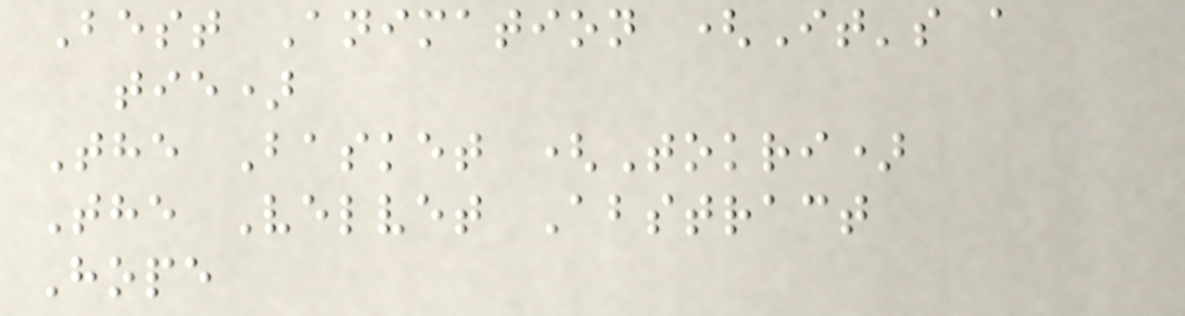Best Animation (It's a
tie)
The Basket (Tokri)
The Velvet Abstract
Hope
